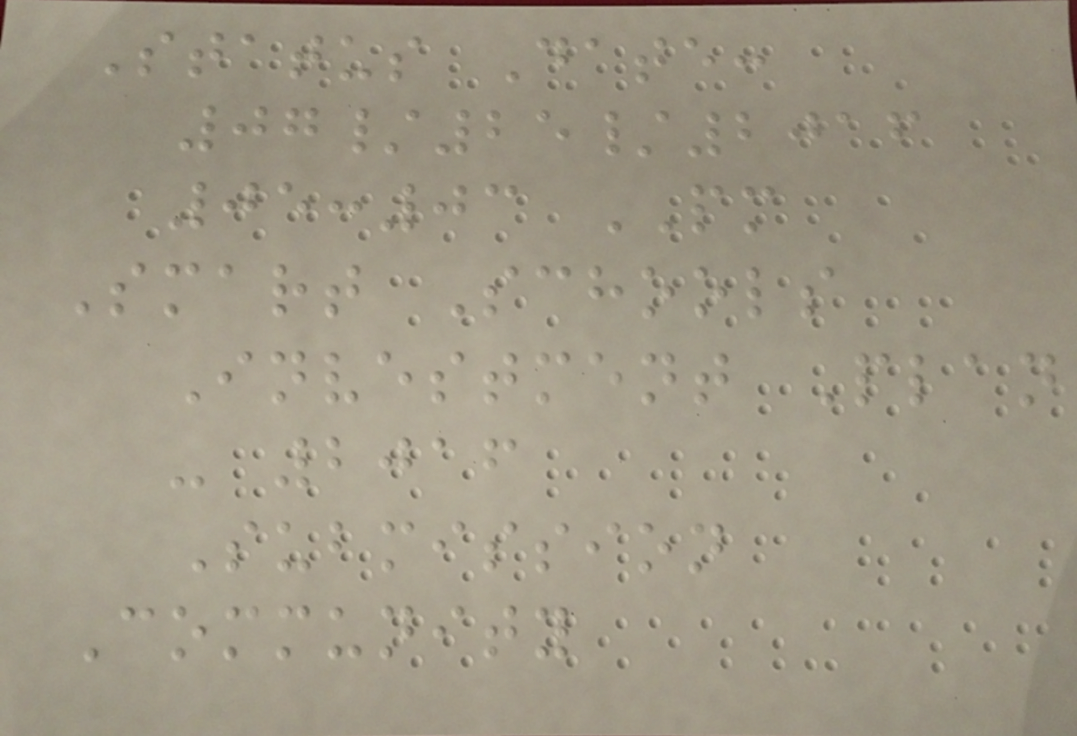Status Date:
07/25/2016
05:03 PM
Smart Schools
Investment Plan
- 2016
Submission
Community
